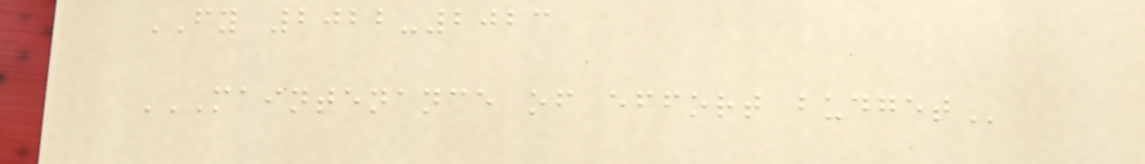FY 2022-2023
MAINTENANCE OF EFFORT BUDGET
